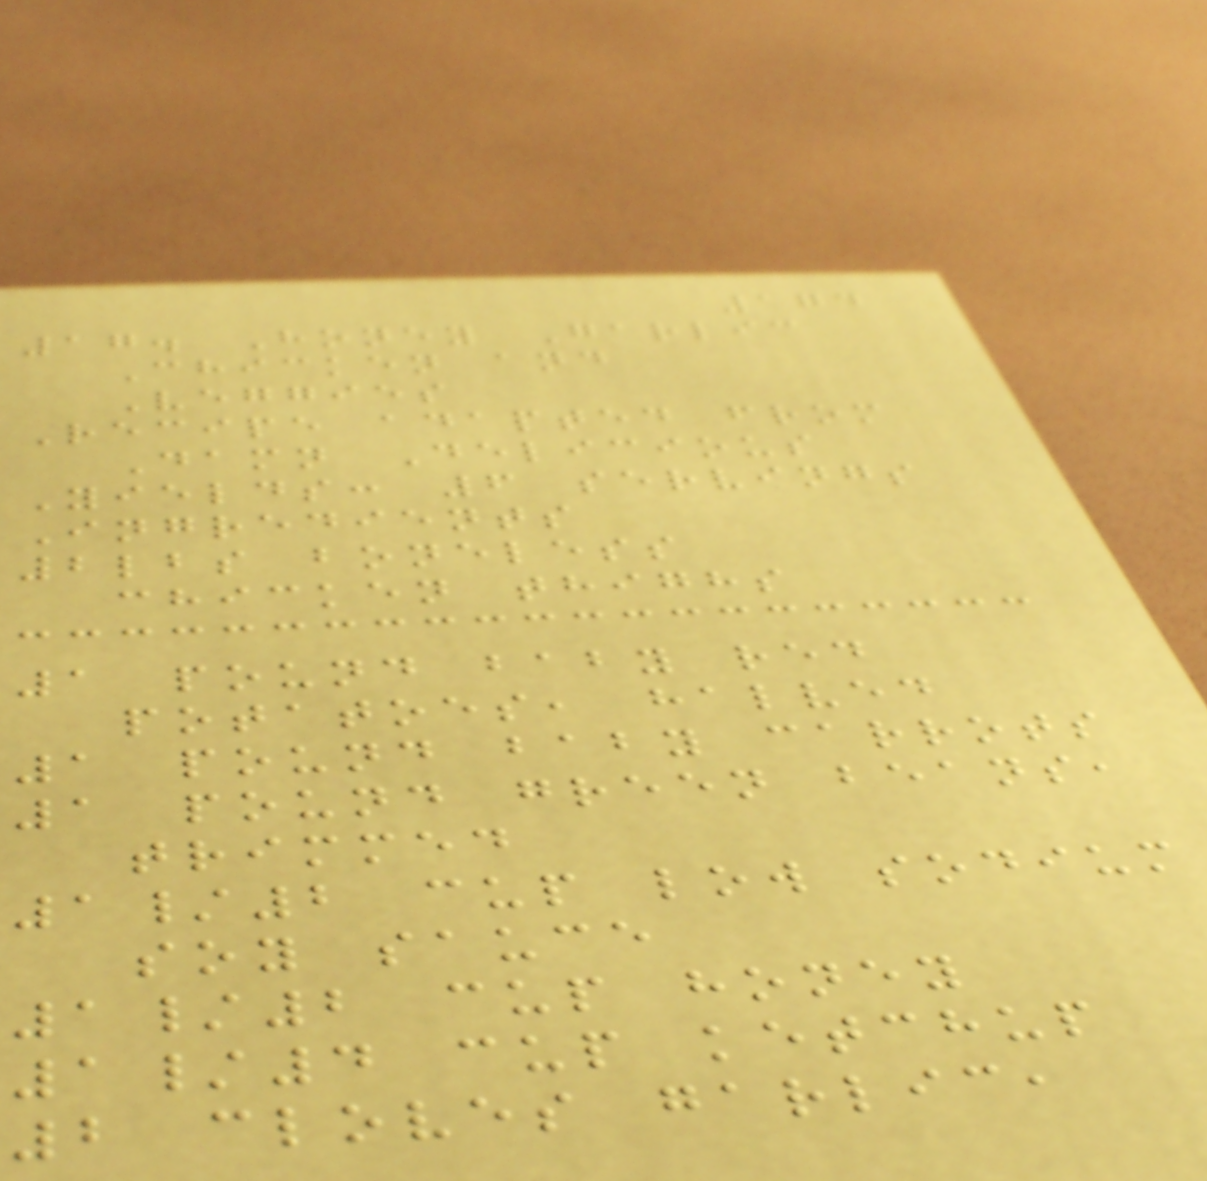174
17. Honey Garlic
Chicken and
Veggies
Recipe adapted from
Damn Delicious
Yields: 6 servings
Ingredients
2lbs boneless
chicken thighs
1 pound baby red
potatoes, halved
1 pound baby carrots
1 pound green beans,
trimmed
1/2 cup low sodium
soy sauce
1/2 cup honey
1/4 cup ketchup
2 cloves garlic,
